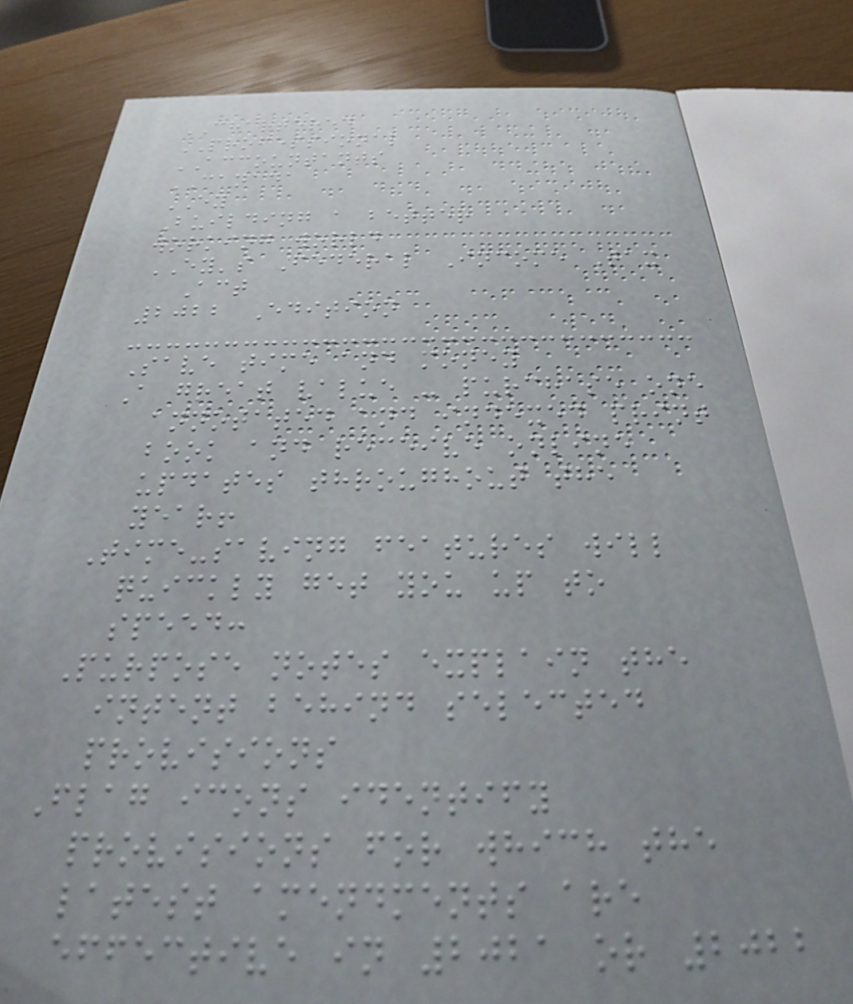CHARTERED
PROFESSIONAL
ACCOUNTANTS
CANADA
EY
Building a better
working world
EY's Federal Income Tax
Act
2022 Edition
Save time and money
A great value - purchase one
annotated and indexed print
book and receive online
updates throughout the
year!
Time-saving features will
quickly get you up to
speed:
Purpose notes explain the
intent behind selected
provisions
Flag icons identify
provisions for which the
latest amendments are
effective in 2021 or 2022
